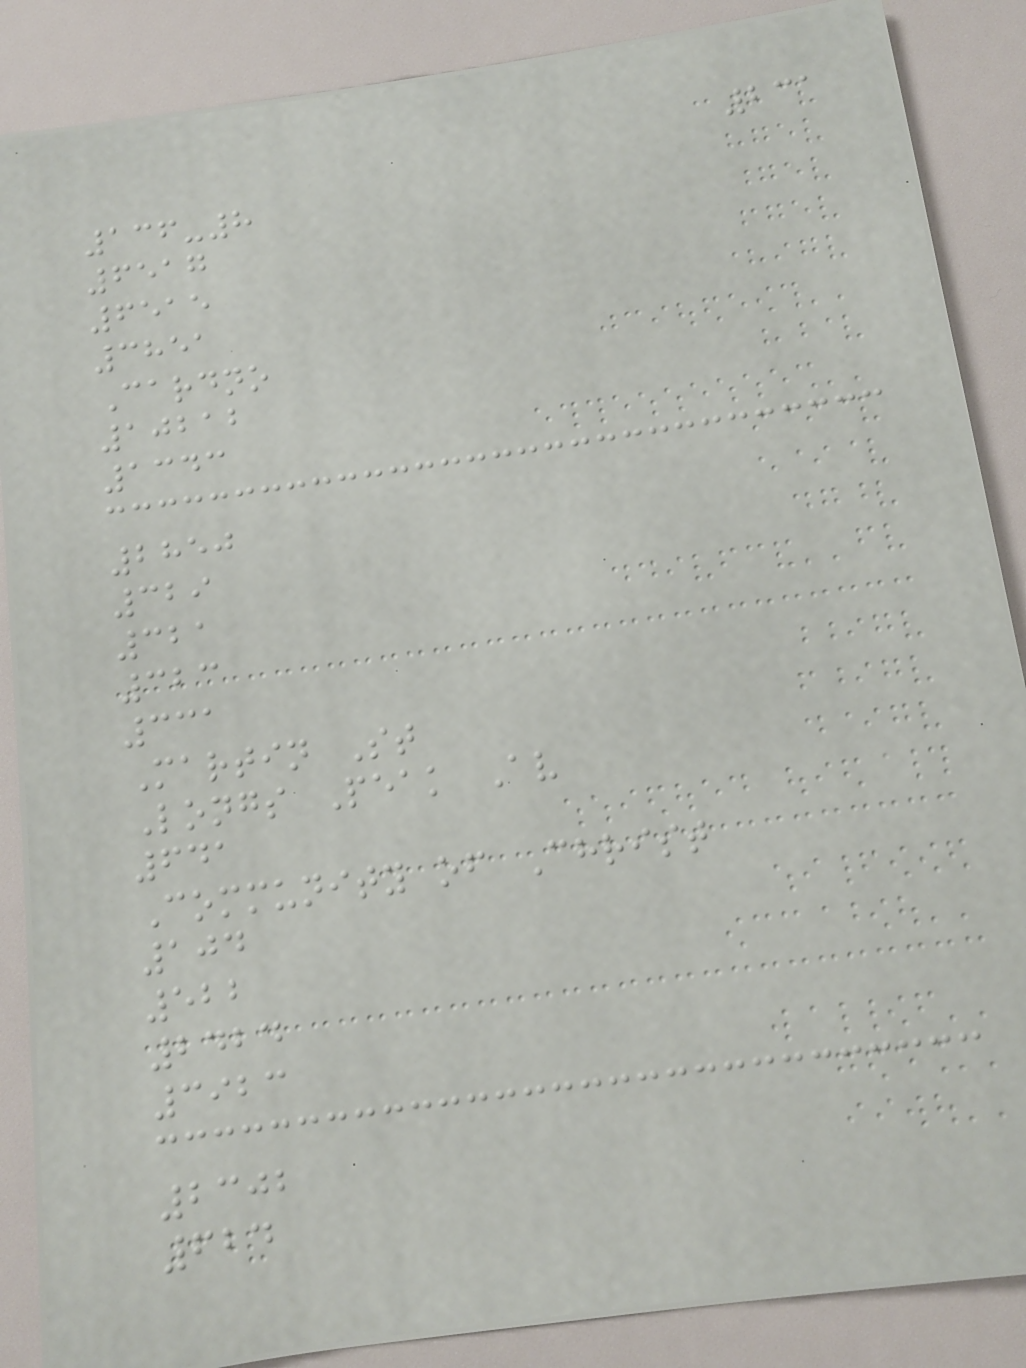231
136-8
6517
6515
3851
Cardno
10212
1343
2850
329
321
323
331
Martin St
Longs Peak Av
641
Community of Christ
104
522
2424
3923
2302
624
